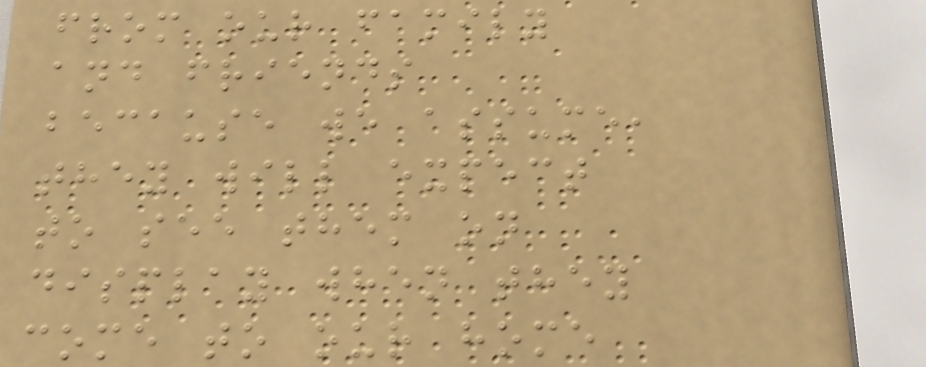from our family
and friends
because we assume,
they will expect
to see them on
display when they
come to our home
